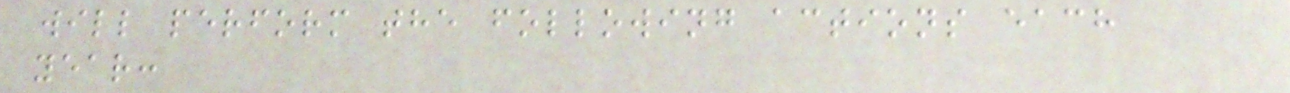will perform the following actions each
year:
